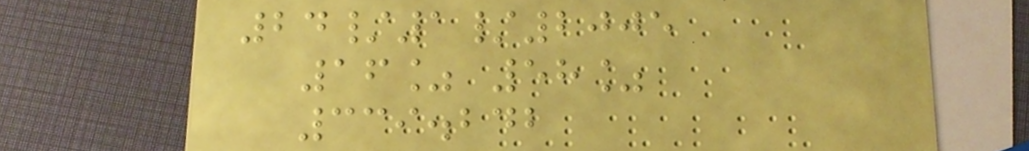24/1/2005
16% 58%
339.242
